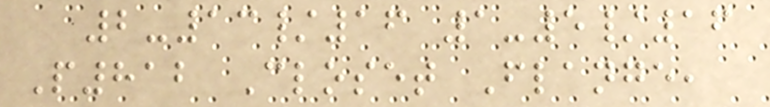2-13/16 1-5/16
P812 Closet Flange,
